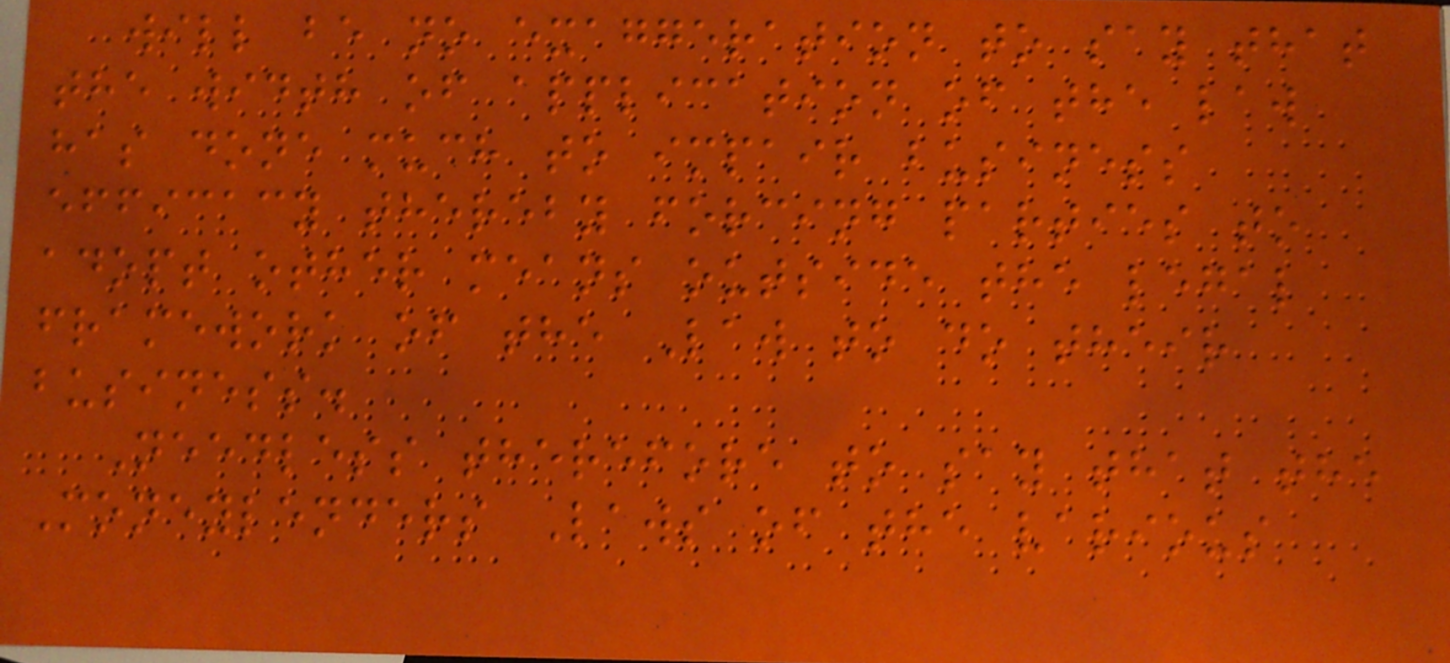will be no exaggeration to say that
the width of application of the law
has done much to impair business
efficacy thereby forcing parties to
adopt other means outside the legal
framework of the Law to do their
business.
Needless therefore to say that the
Moneylenders Laws of the various
